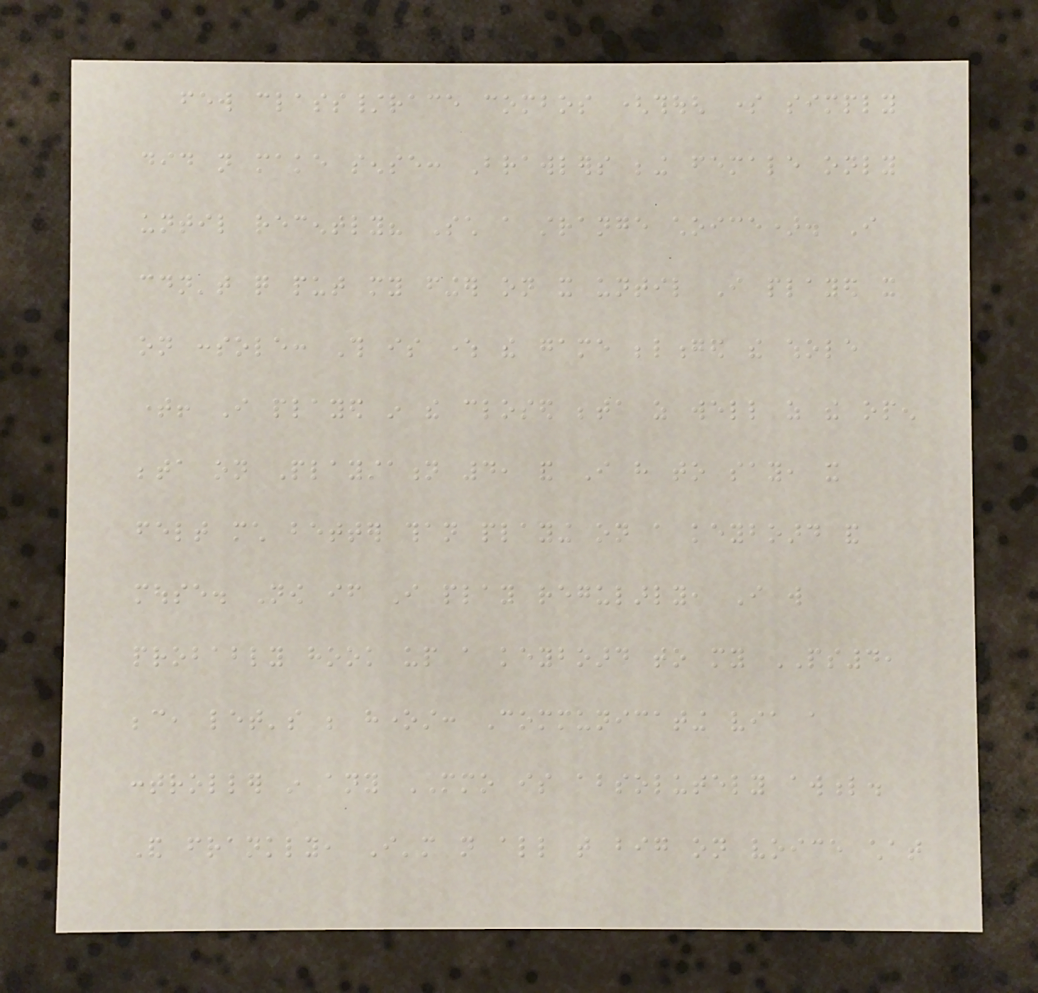few class/race combos (though some simply
did not make sense: Brawlers being female only
until recently? Such a strange choice). I
couldn't quite put my finger on it until I played it
on console: This is where the game belonged the whole
time! I played in the closed beta as well as the open
beta on Playstation 4, and I have to say, it
felt much better than playing on a keyboard and
mouse. Now if I play regularly, I will
probably hook up a keyboard to my PS4,
because, let's be honest: Communicating via a
controller in any MMO is absolutely awful.
And frankly, I'm not all that big on voice chat
